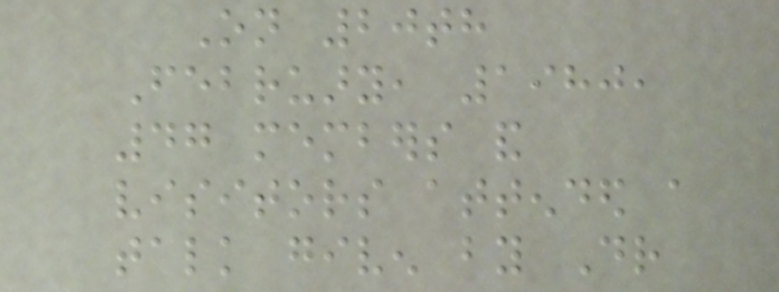On 20th
February, 1980,
47 members and
visitors attended a
talk given by Dr
